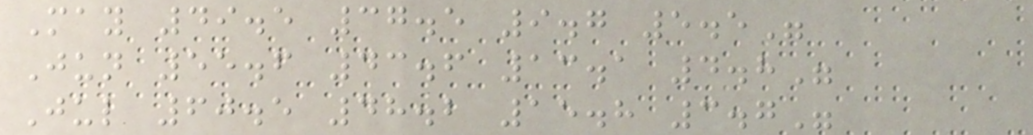May 49.5 37.5 9.7 5.5"
Jun 55.6 43.6 13.1 4.8"
Jul 60.5 48.2 15.8 3.7"
